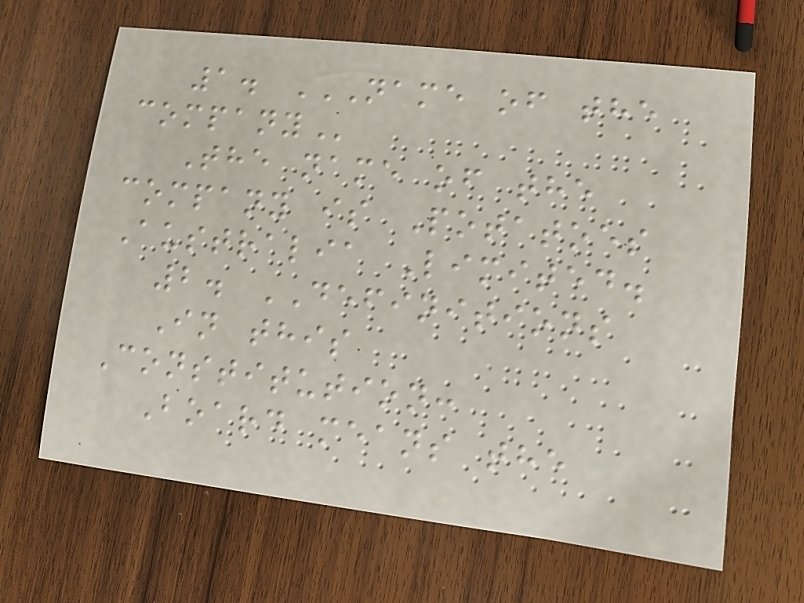1. NAME OF THE
COMPANY
The name of the
company is Potatoes
Australia Limited.
2. DEFINITIONS
In this
Constitution:
Board means the
